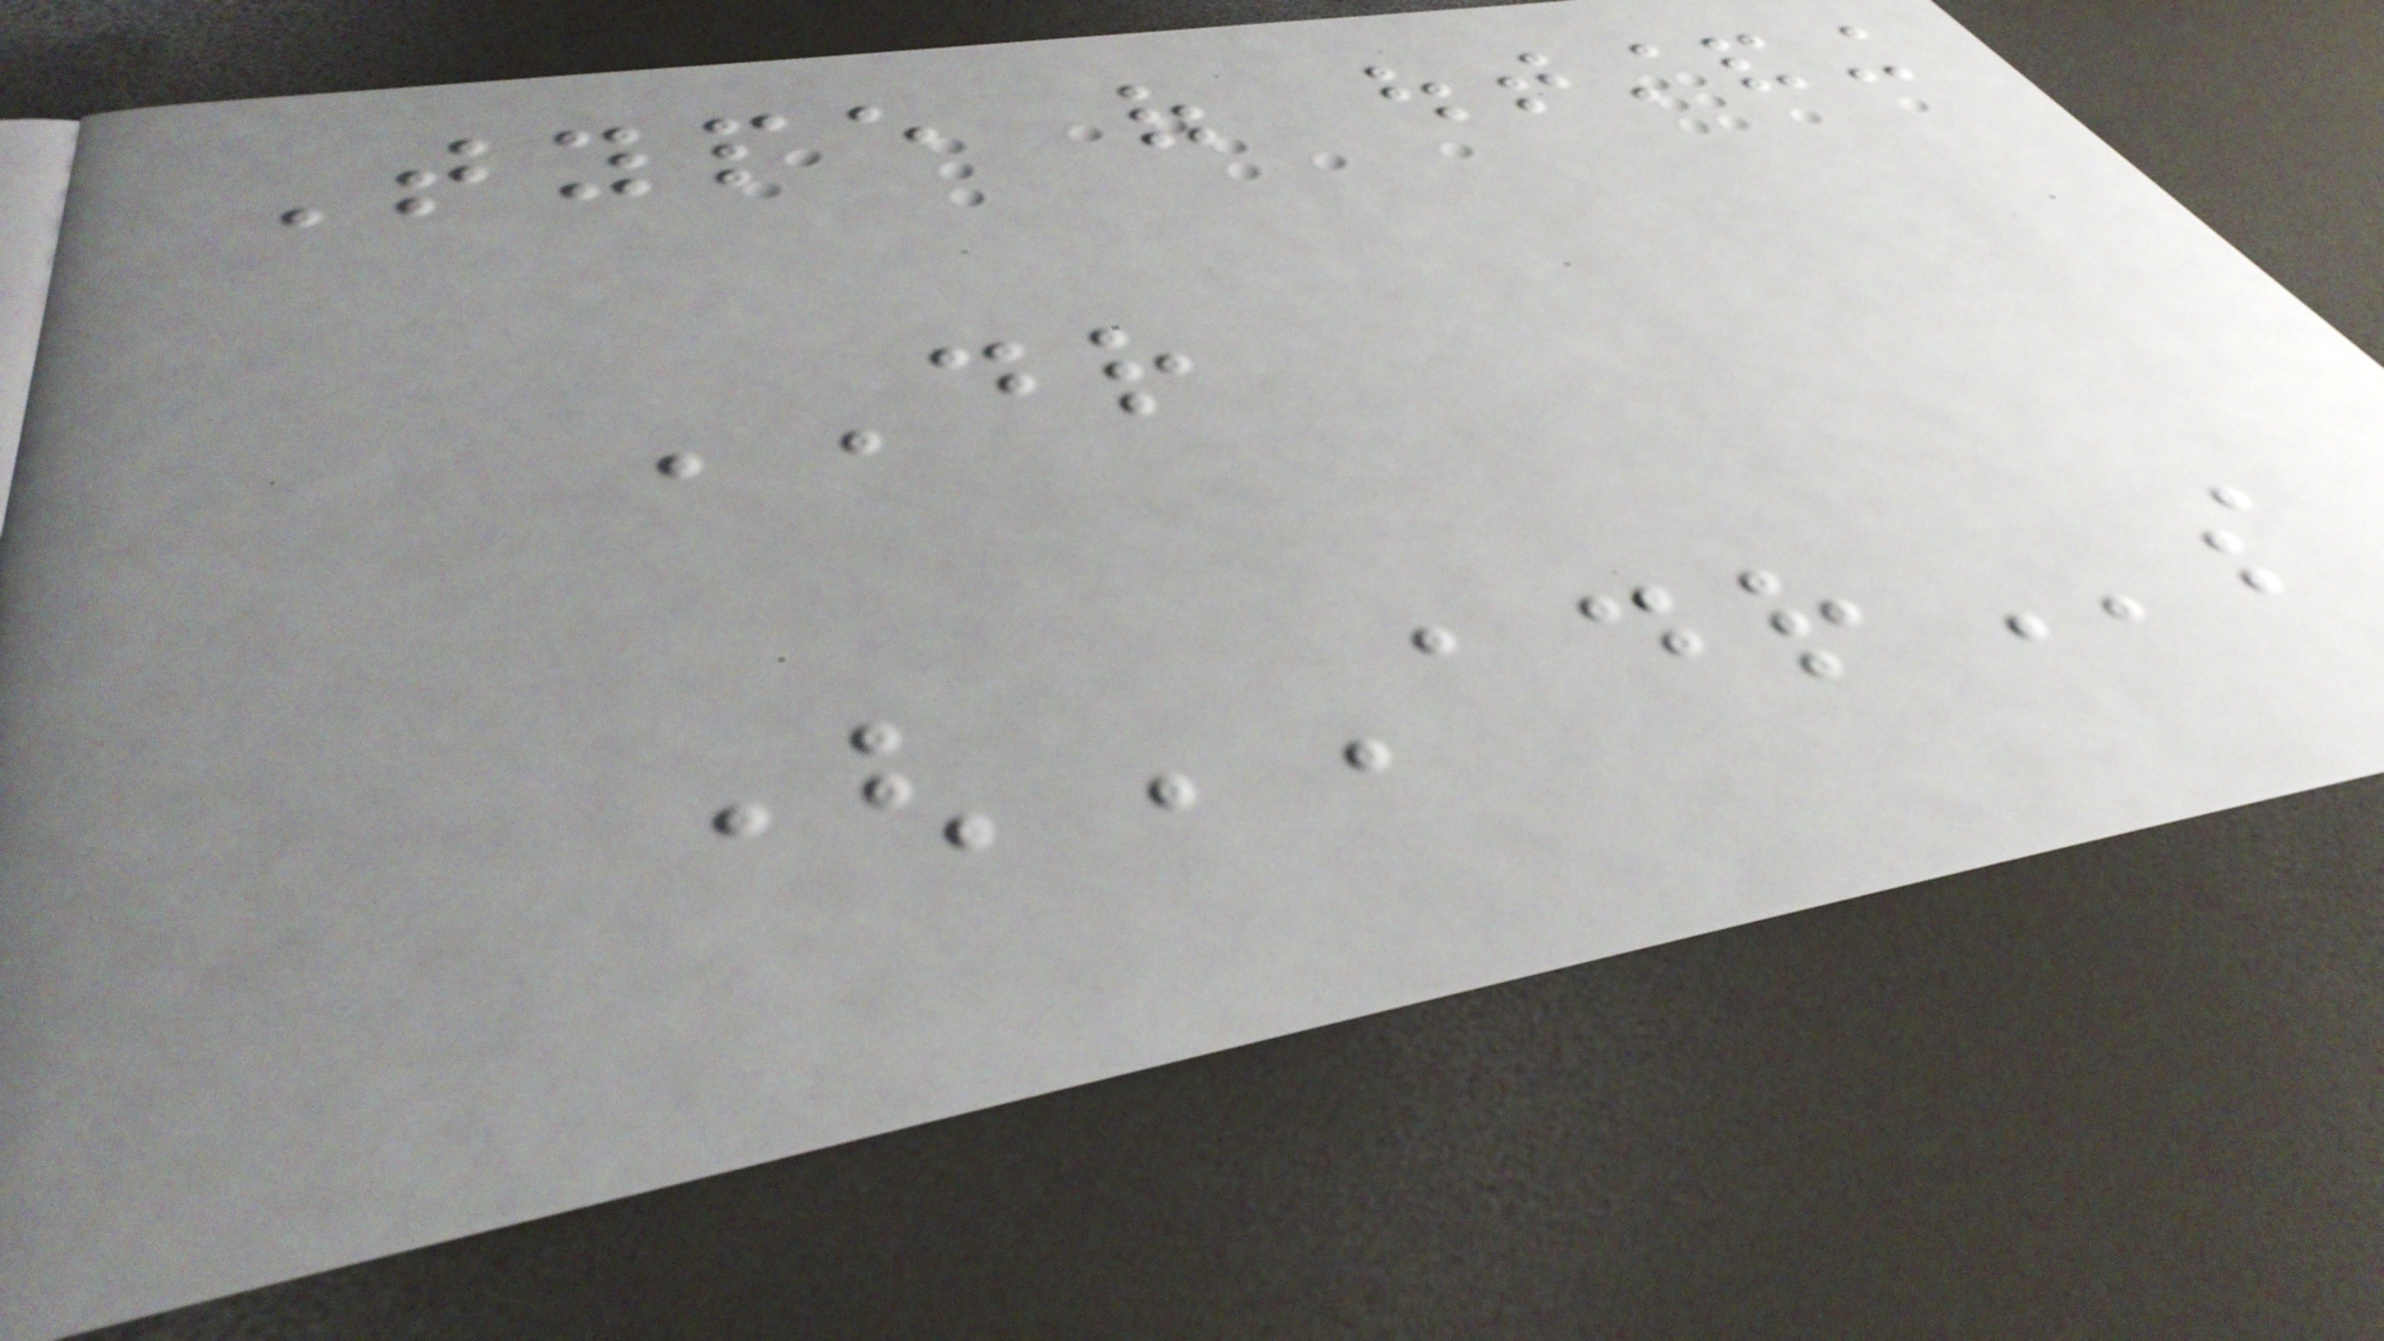Type of outstanding
DR
(ADRs
